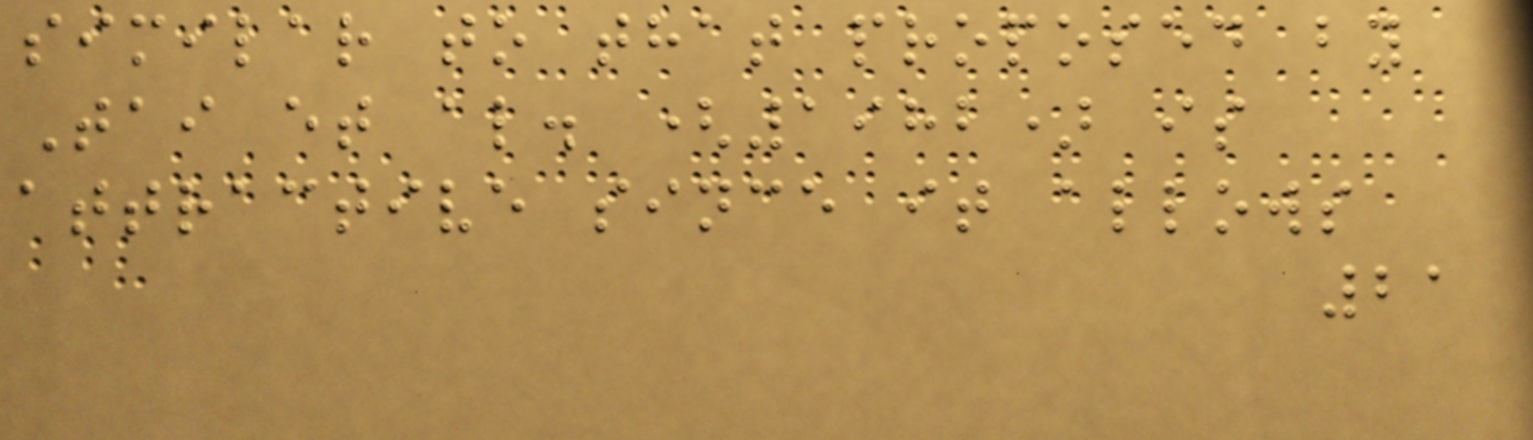similar to that proposed by
Tai et al. (1982) is
attractive since it allows
21
